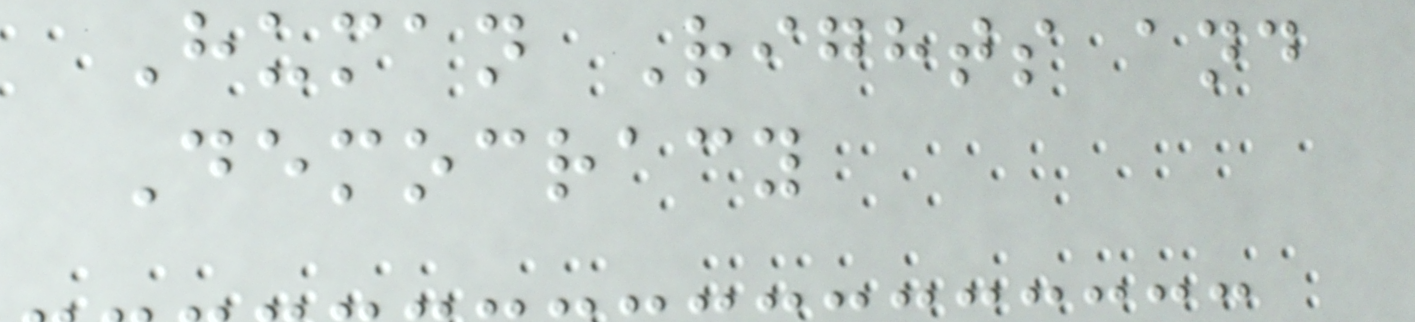Human Rights and
Democracy
